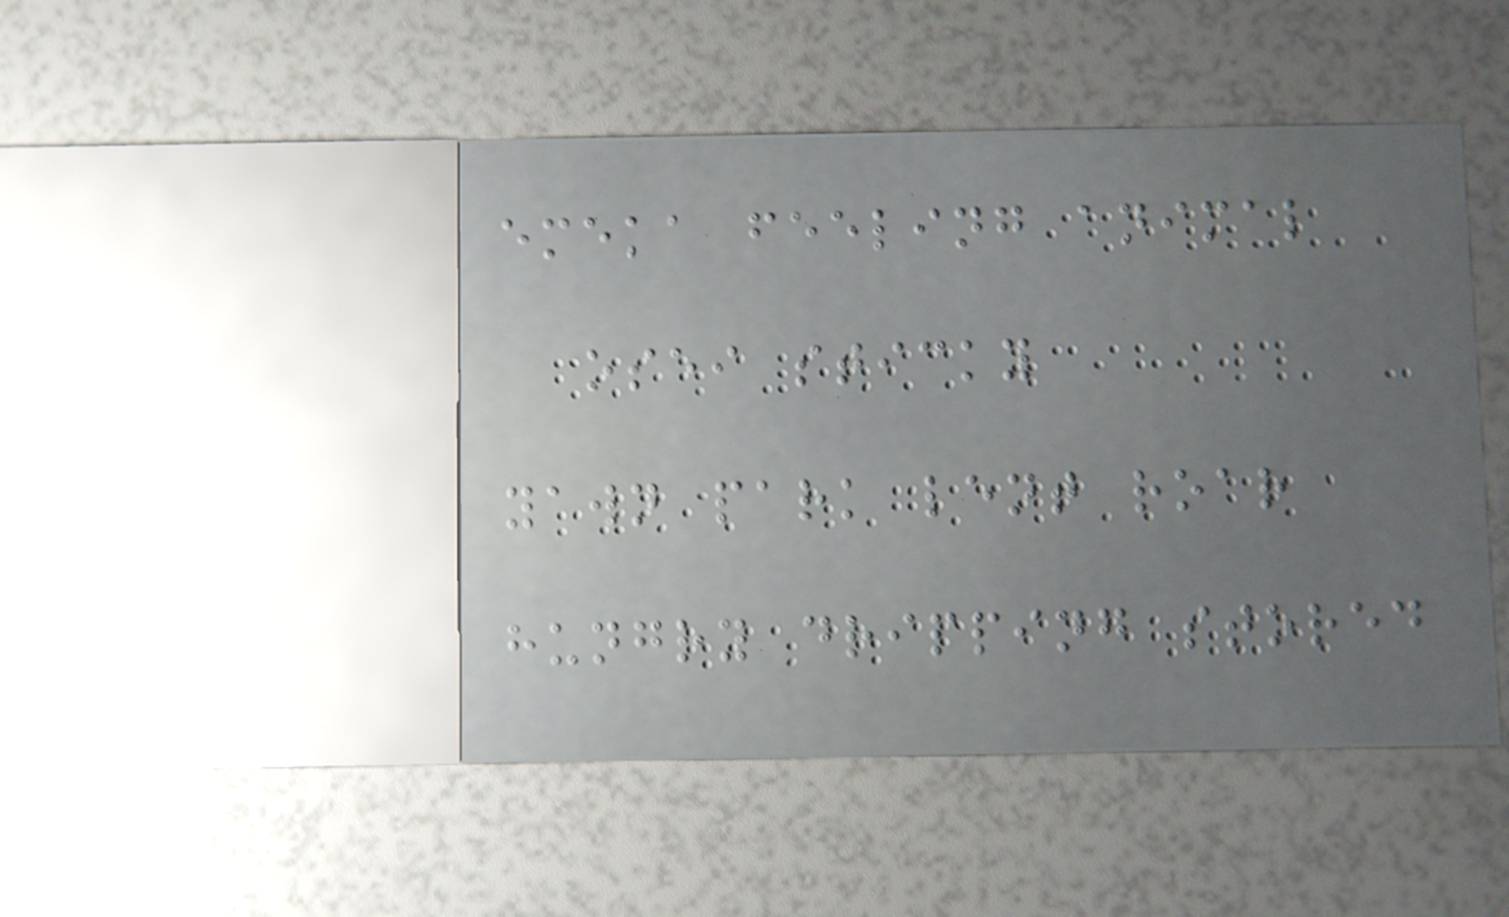emeka feeling animal
osei sticky
yawn park lent roar
hungry dripping stored
